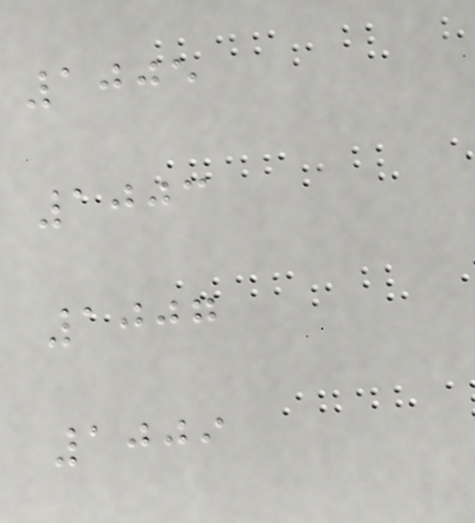1005
1003
1007
1009
